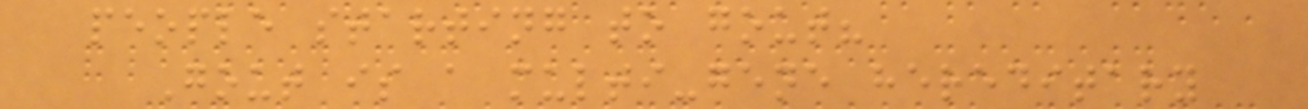people starting to gout?
Gout is a multi-gene hereditary
